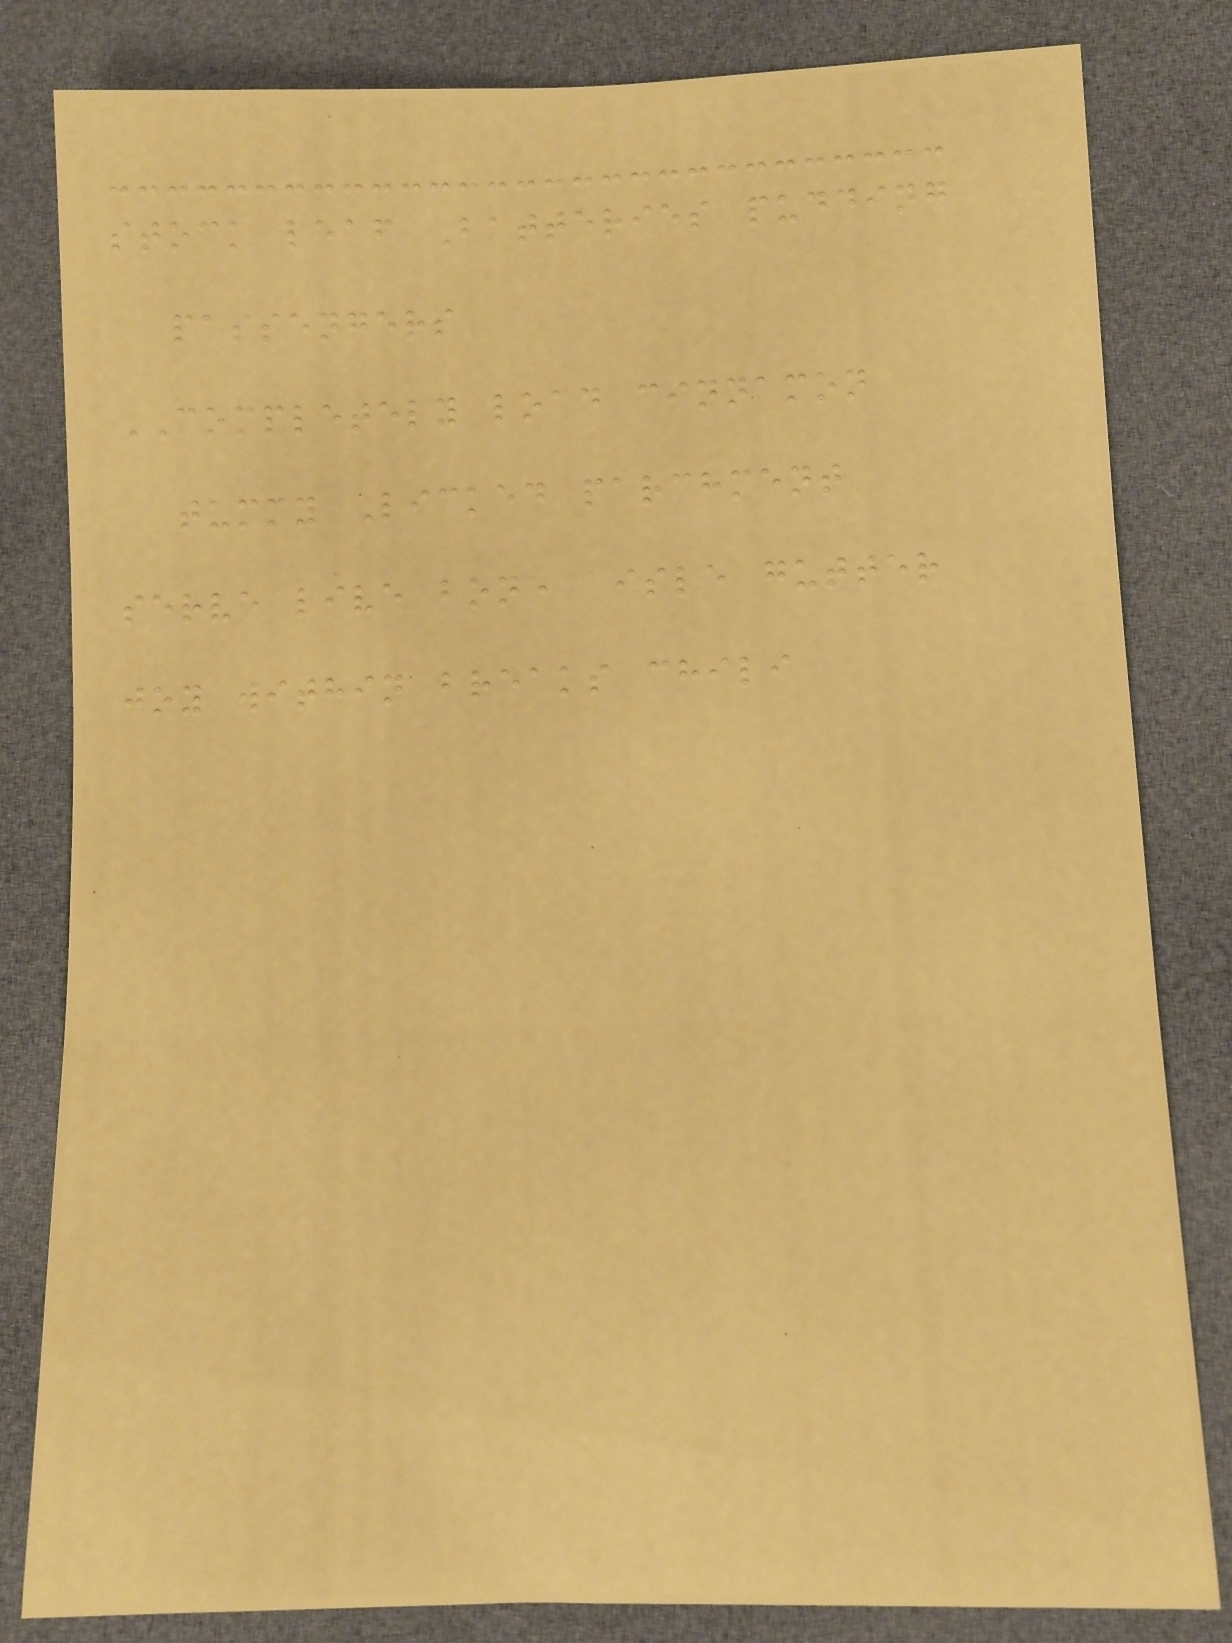stock leaf Batteries pudding
passengers
COMPLETELY load cinnamon
tummy Licked parchment
serve live bone aisle gutter
joy within breaks chili
